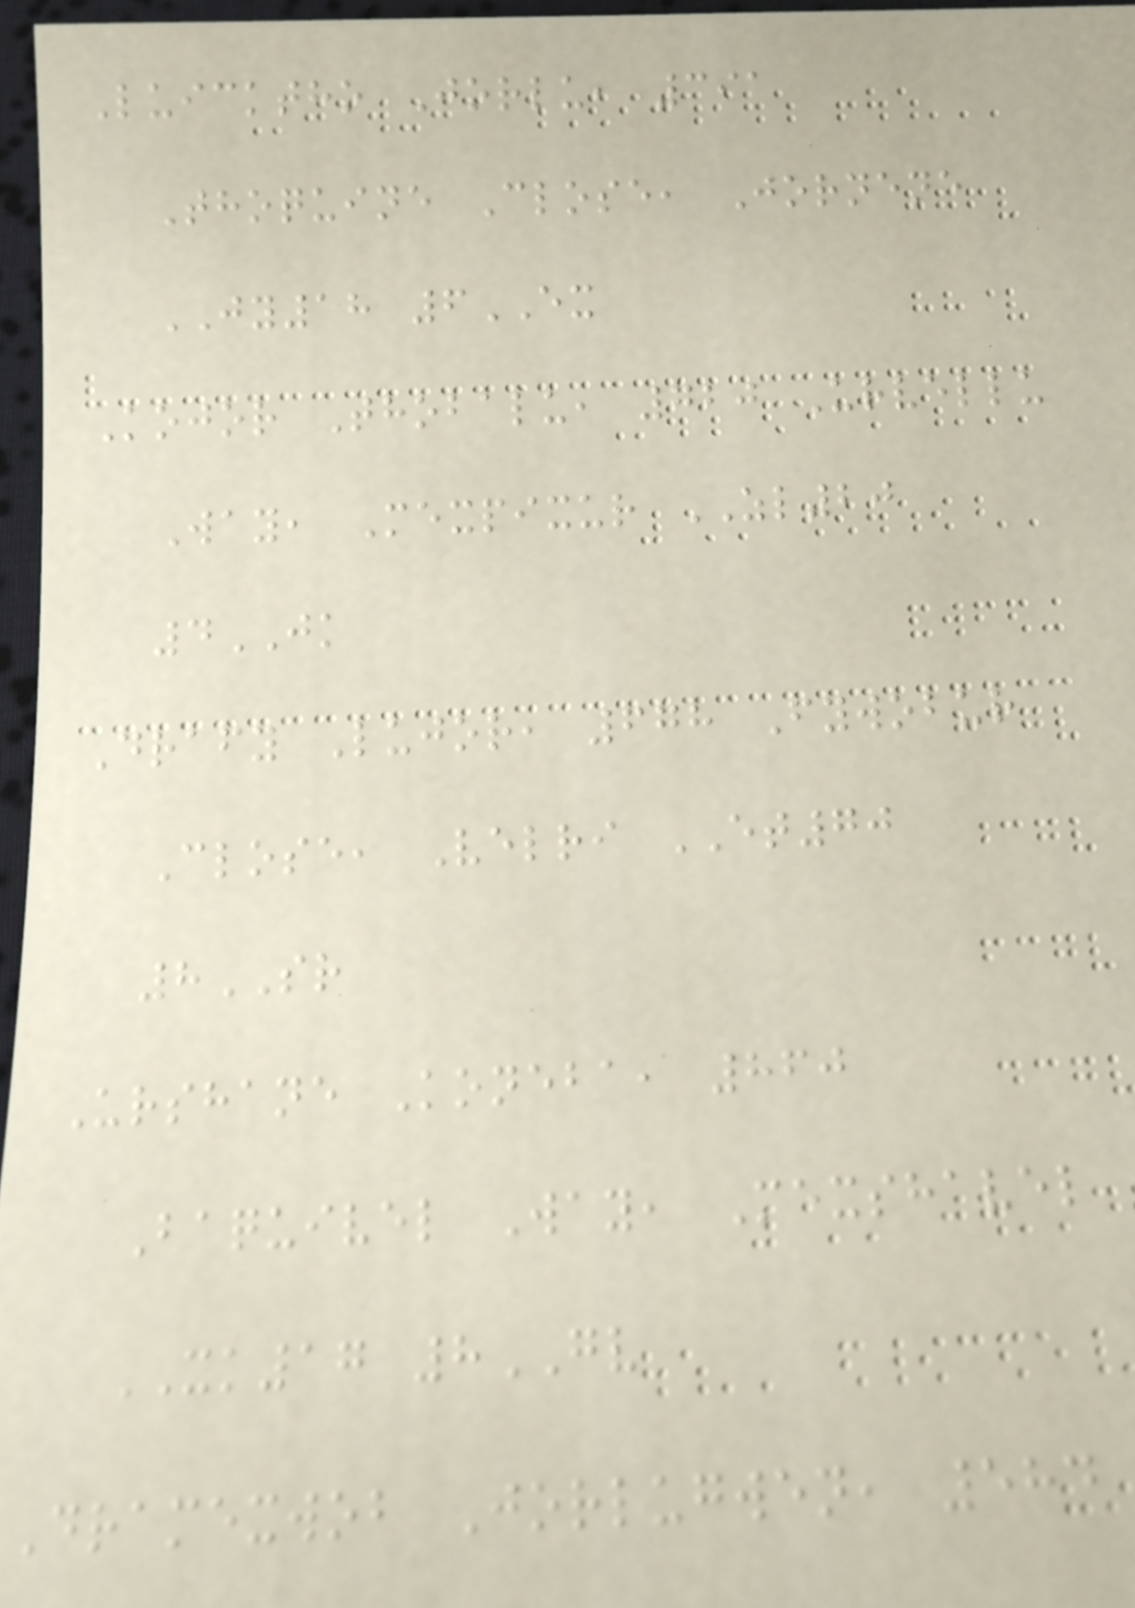Luicktho Jorlu, 391
Thoquine Close, Jornene
JY18 6EX
Kojor Thobalu, 720 Urvellu
Way, Mexpixur ZL20
4JK
Drafy Lujor, 678 Fywobur
Close, Velri ET70
8SR
Urshane Koneba, 860
Baquivel Way, Mexshavel
XK17 8GV
Dramexwob Jorlugwen, 584
